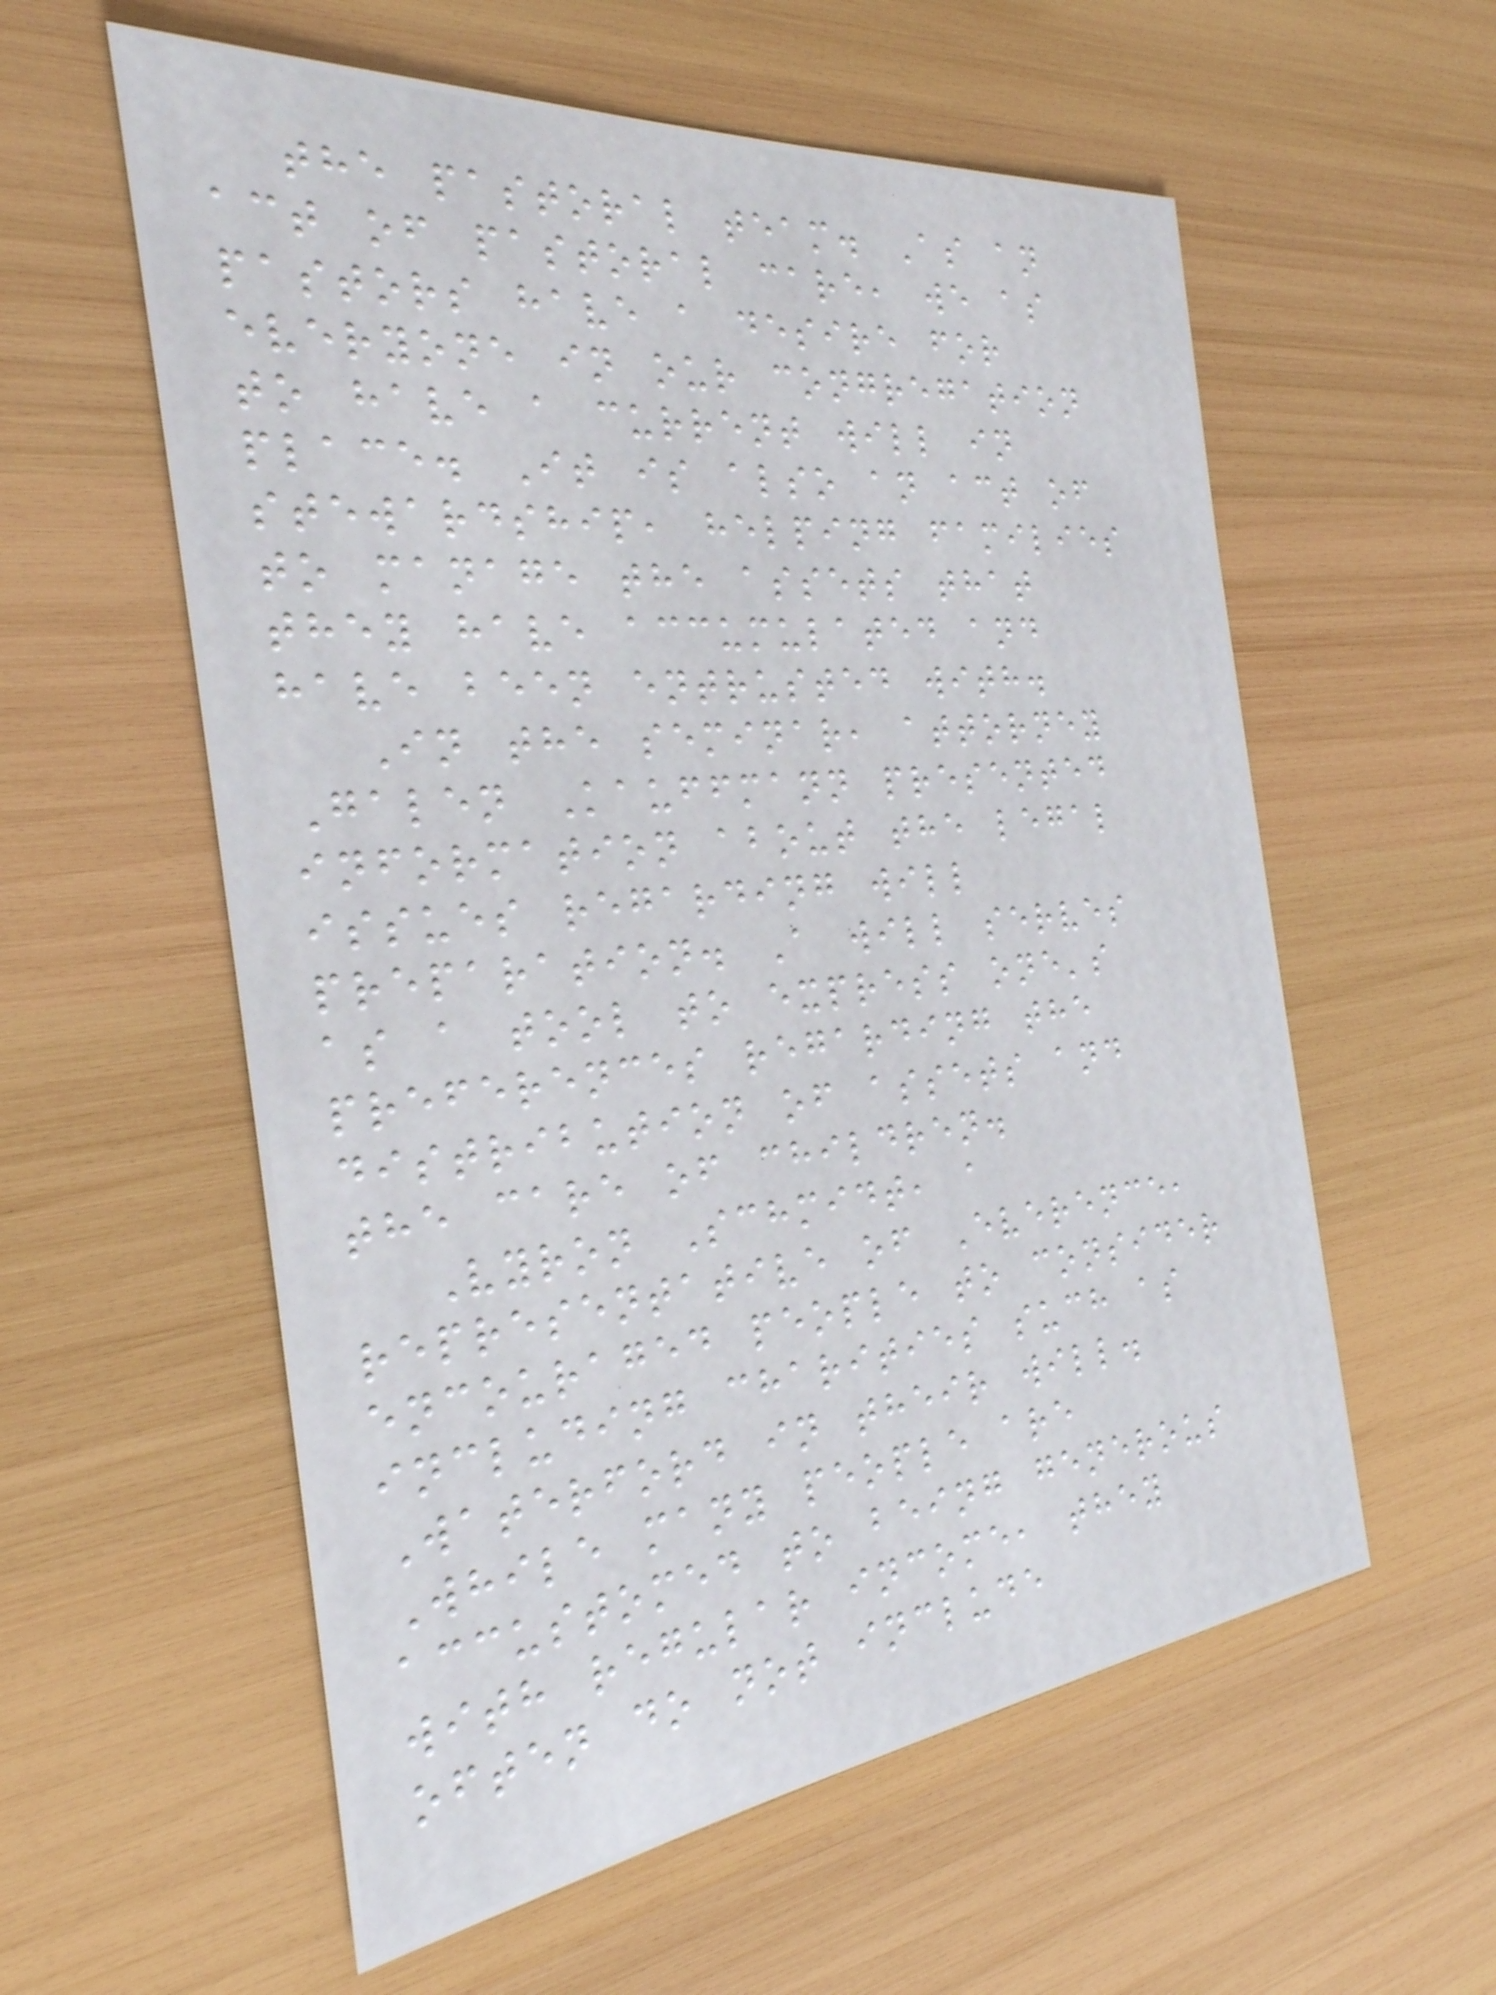the pastoral team. As an
act of pastoral care, we as
pastors have a desire for
everyone in our congregation
to have a current will in
place. It is also an act of
stewardship, helping families
to manage the assets that
they have accumulated and
have been entrusted with.
In the seminar, attorney
Galen Kauffmann presented
information about the legal
issues regarding will
preparation. A will serves
as a tool to express one's
preferences regarding the
distribution of assets and
the care of children.
Vyron Schmidt, a
representative of Everence,
encouraged people to consider
including charities such as
Waterford in their will.
While many people are
accustomed to being generous
with regular income, they
often do not include
